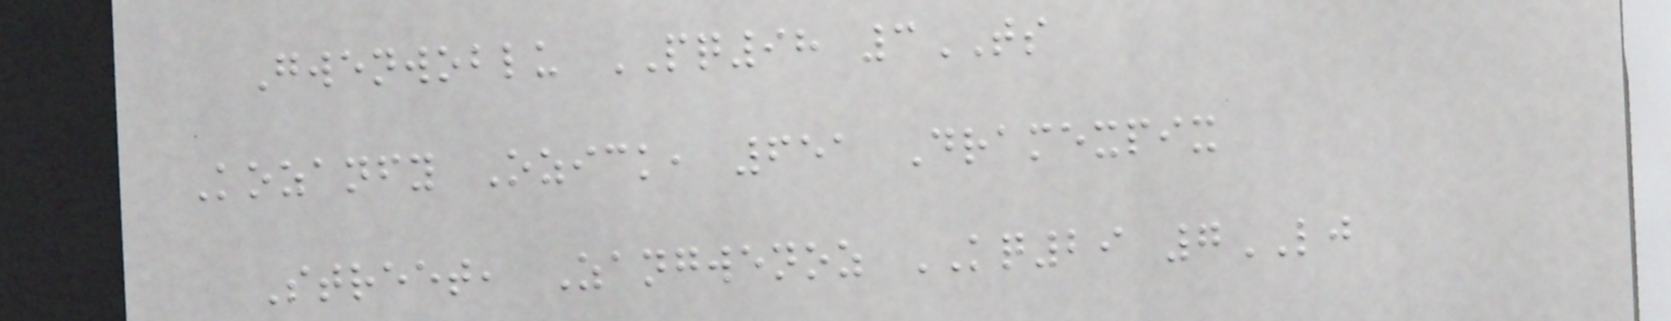Gwenwoblu PQ98 3TS
Kozanfy Ozick, 651 Dramexpix
Street, Zangwenoz KQ29 7LJ
